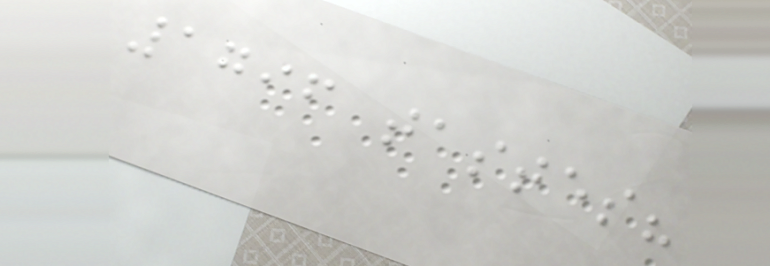1796 tastes?
